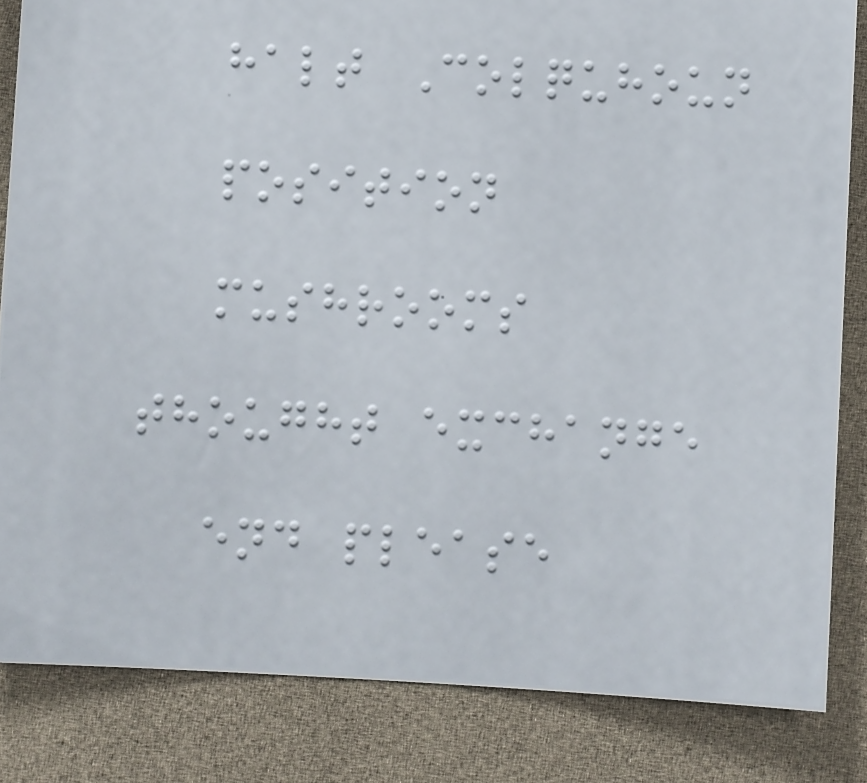halt Colquhoun
position
mushrooms
thought exchange
end please
